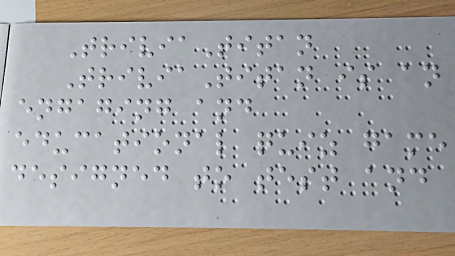TriviaTitan
TriviaTitan is an
engaging and
educational quiz game
designed to test and
